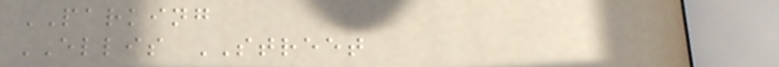PARKING
ELLIS STREET
